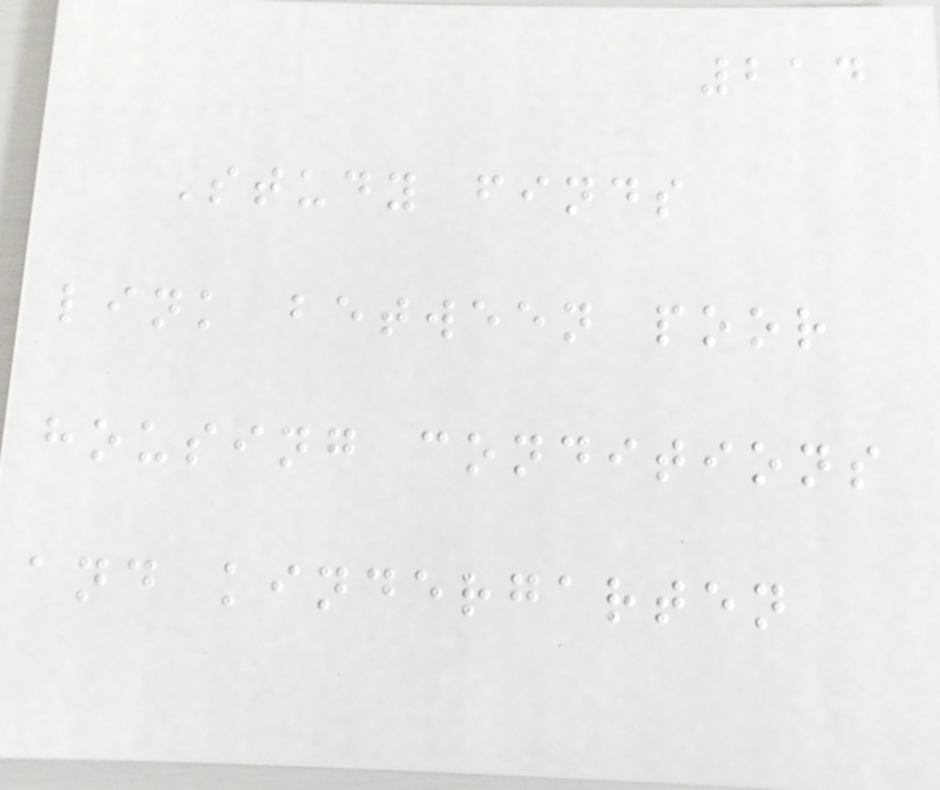214
Study finds
link between poor
housing conditions
and kindergarten
